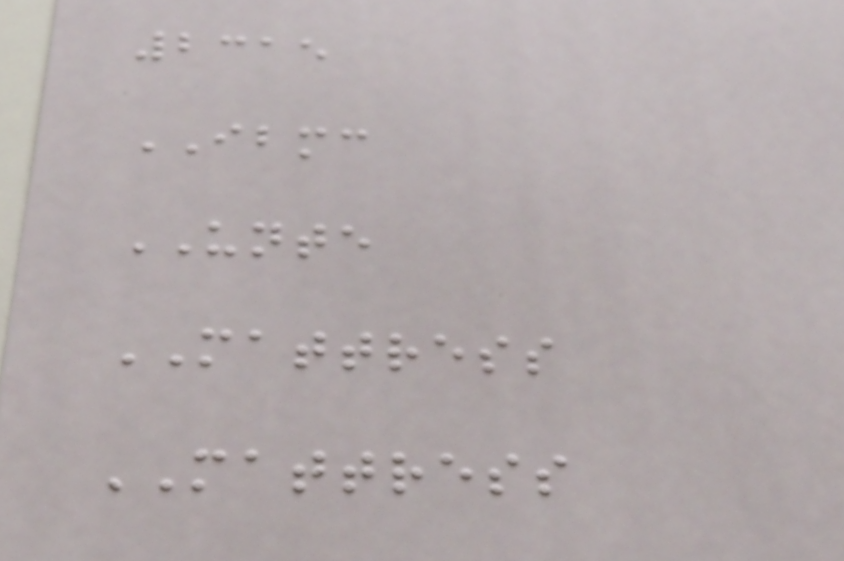2315
IBMC
UNTE
MATTRESS
MATTRESS
